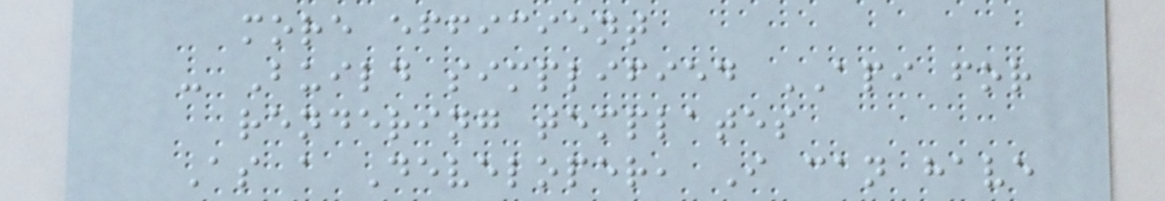more efficient
- Build simplified API for
rendering templates
As a Developer, I can have
